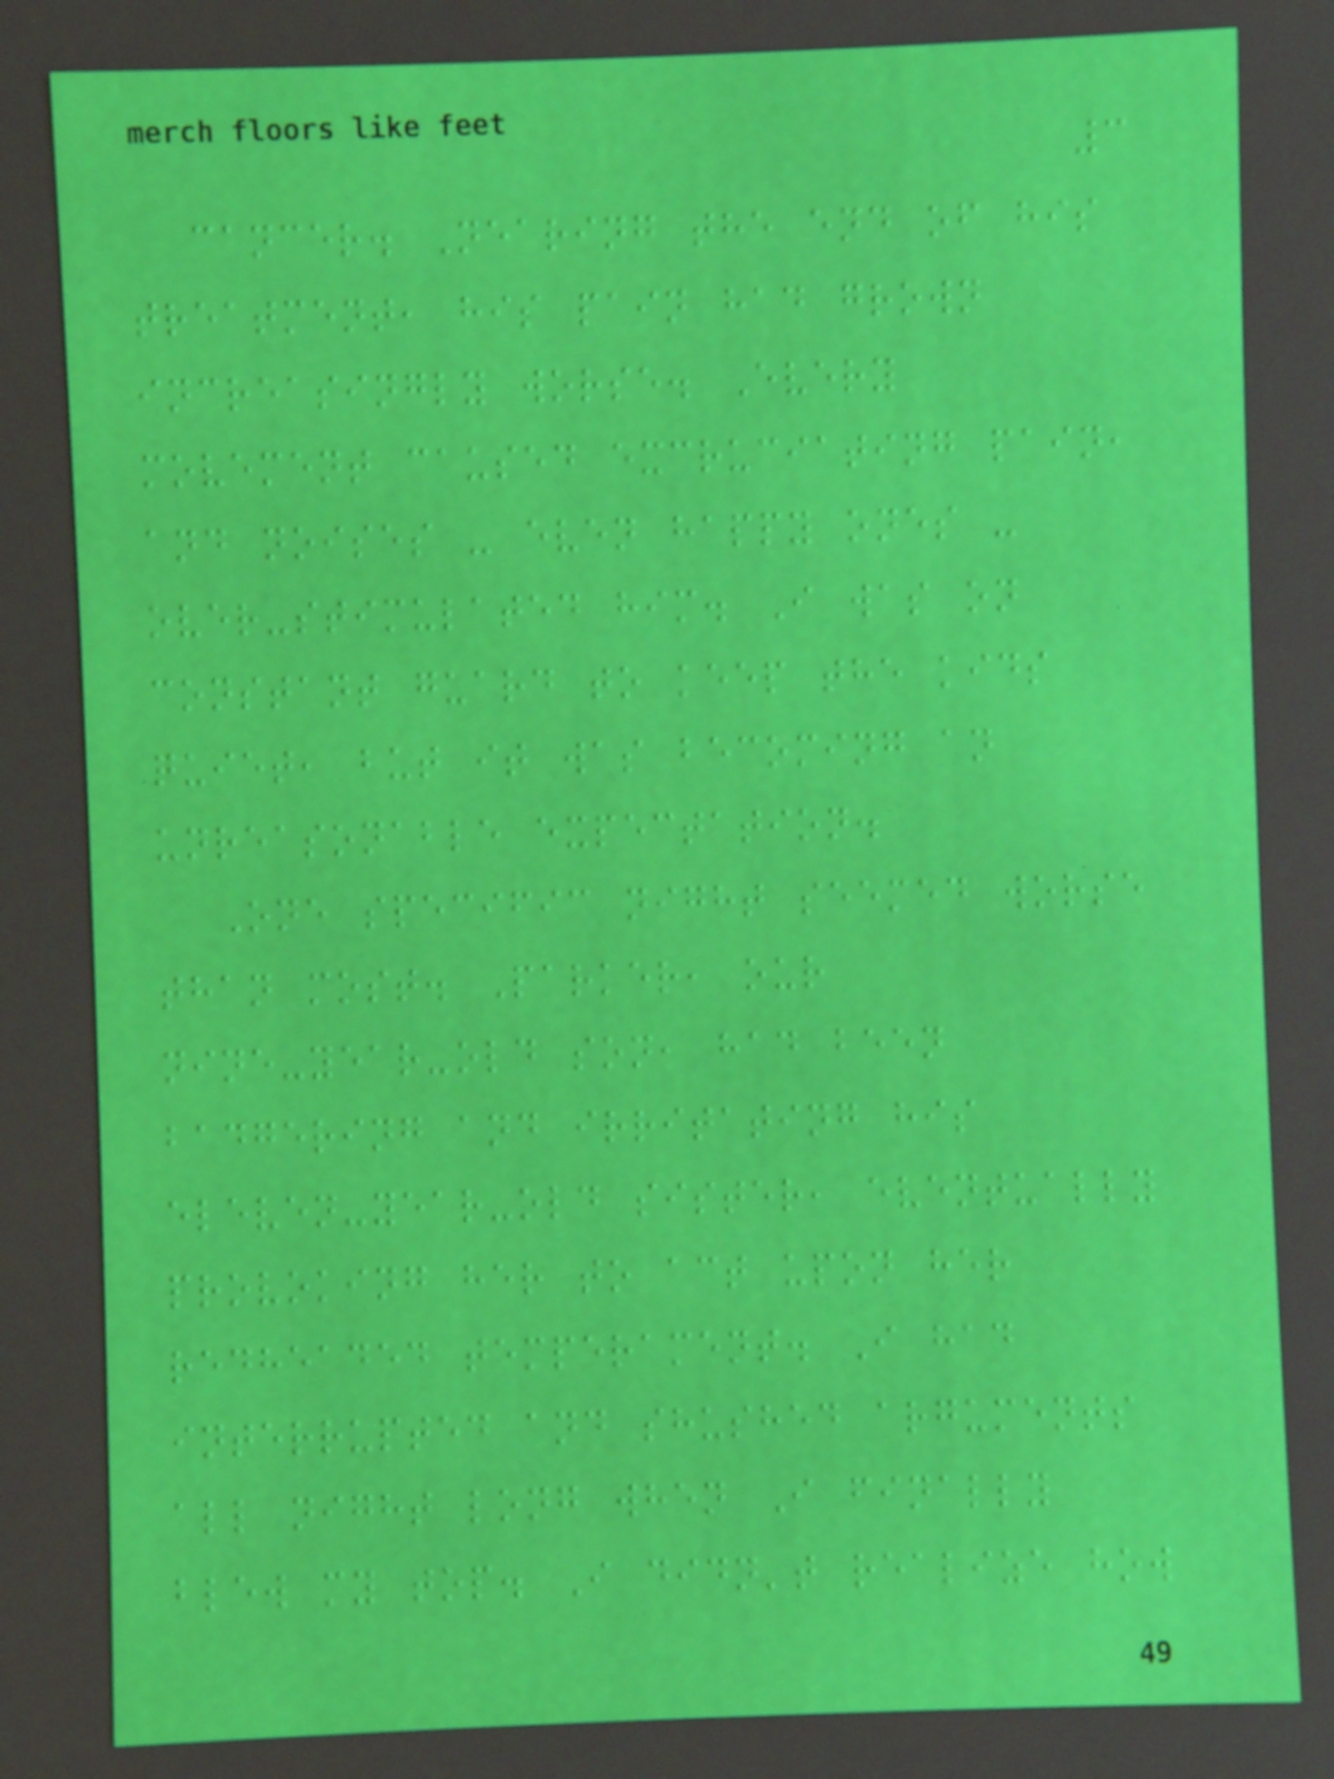3
cancer. Nearing the end of his
treatment, his pain had grown
increasingly worse. Every
movement caused excruciating pain,
and noises - even happy ones -
over-stimulated him. I was on
constant guard to keep the kids
quiet, but it was becoming an
unreasonable expectation.
One specific night seemed worse
than most. Parker, our
nine-year-old son, had been
badgering and irritating his
eleven-year-old sister, eventually
provoking her to act upon her
redheaded temperament. I had
interrupted and shushed arguments
all night long when I finally
blew my top. I didn't realize how
